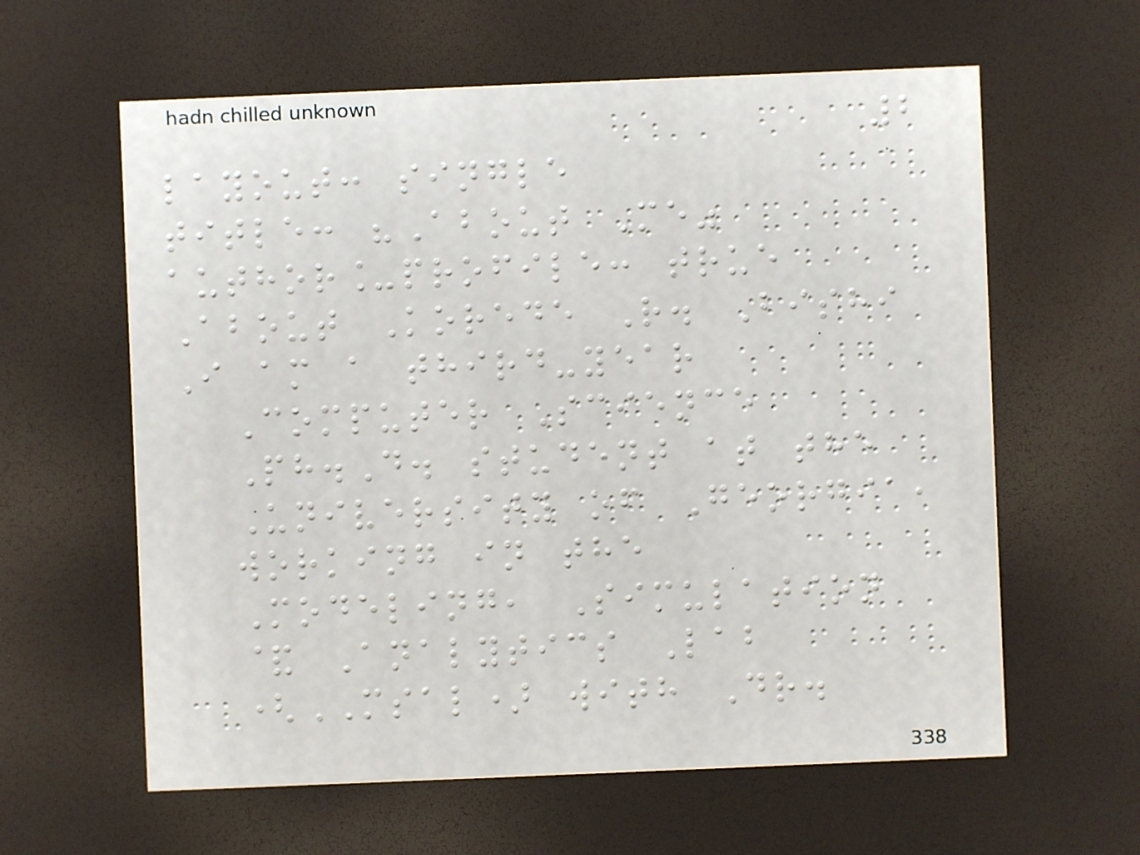2
layout: single
title: "About Me"
author_profile: true
About Korede R. Bishi
I am a third-year
Computer Science
Ph.D. student at the
University of Georgia,
working in the
Modeling, Simulation
& Analytics Lab
(MSAL) with Dr.
